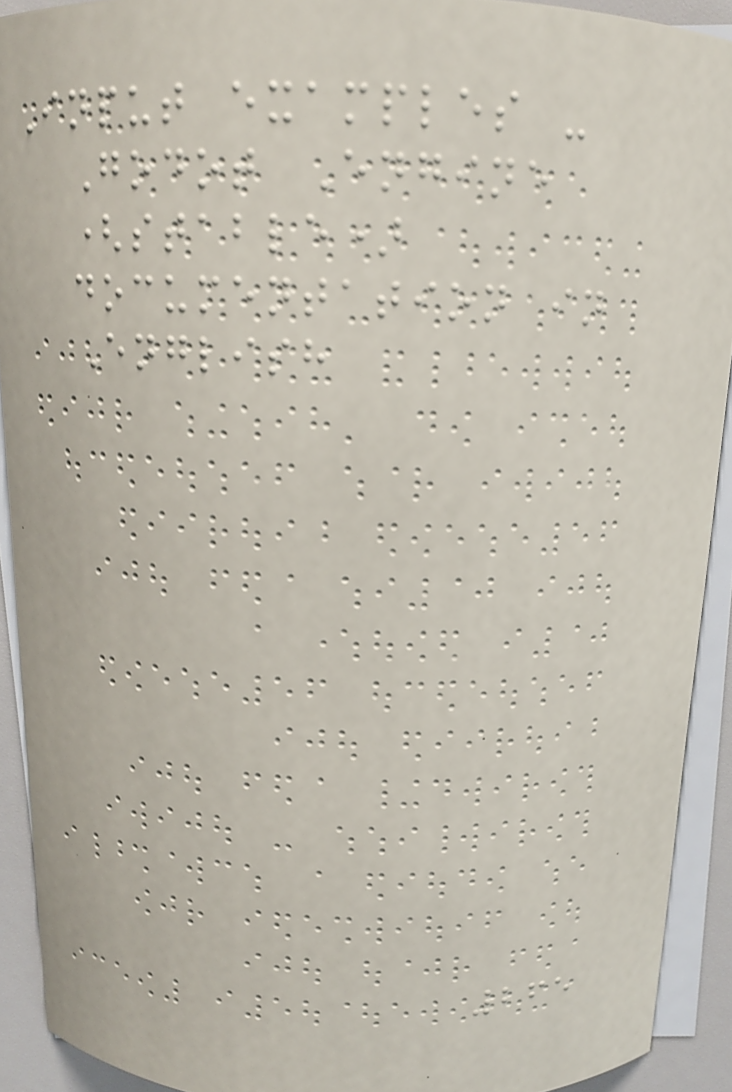Input examples -
Godot Engine
(stable)
documentation in
English
265
